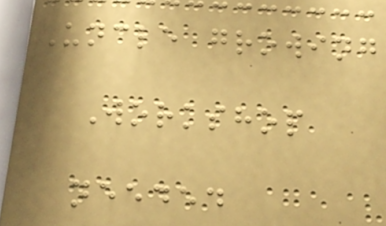Uncle growing
Workshop
needed
